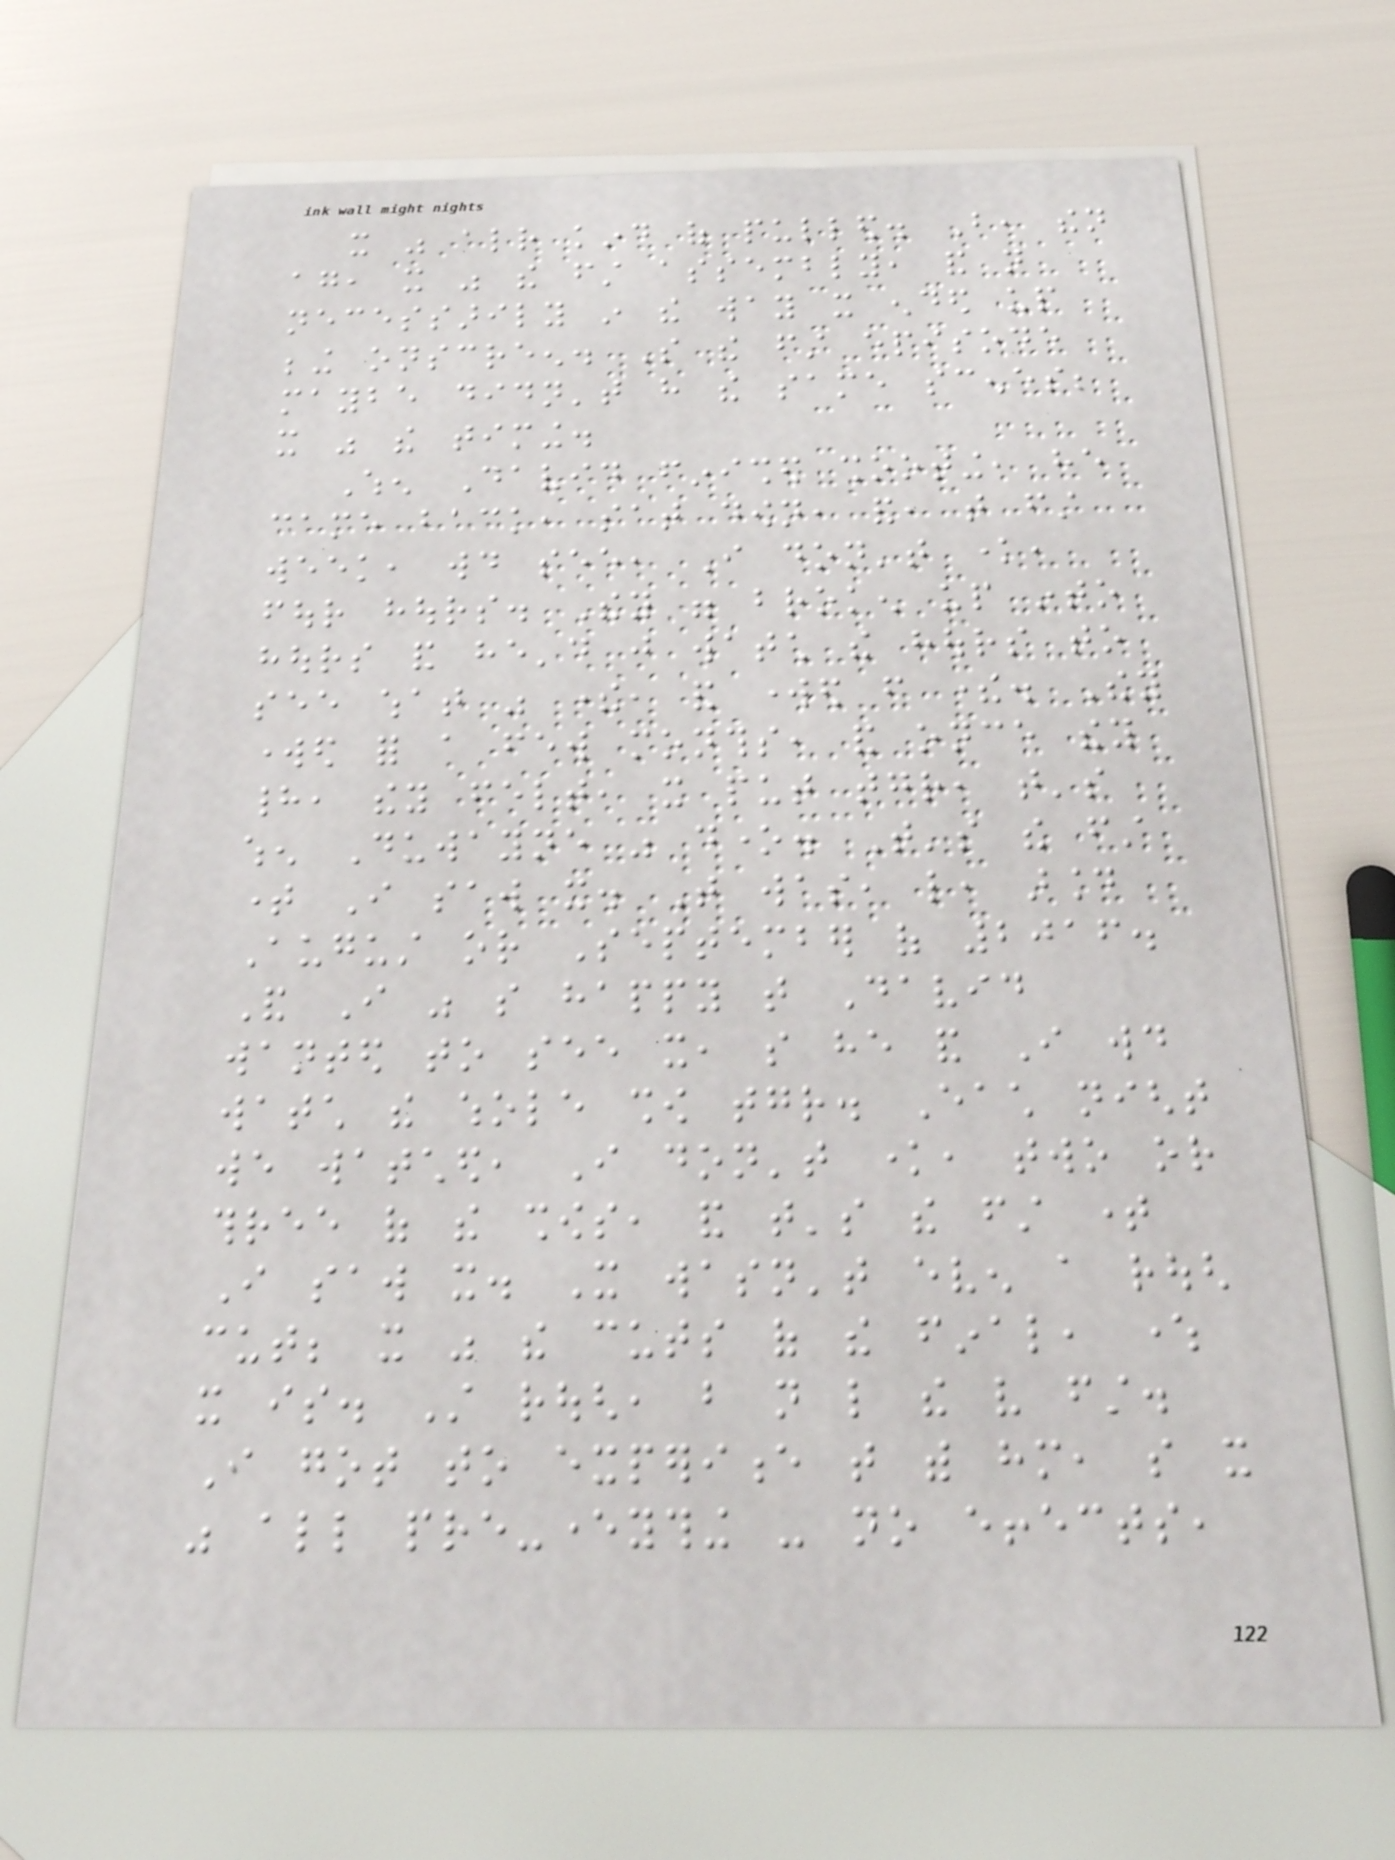it was already kind of pulled. But, then
again, it was the first assembly, and not
necessarily in the way it ended up
being onscreen. So the first episode
maybe didn't have the same scenes;
it was the timing.
When David finished shooting, he
came back, sat down, and, that first
week, would see, I don't know,
four hours. They were broken up into
hours and he'd just watch the hours to
see what was there, and worked from there. They
worked for a few months, and once they
had, they felt, it put together, that's
when Duwayne was done. That's the first
time I saw it. That was, like, around
August or September of 2016.
And I was so happy that David
wanted to see it, so he and I would
watch the whole show together. Each night
we watched, I don't know, two or
three of the shows, and that's the first time
I saw it. It wasn't even a rough
cut; it was the cuts of the final, where
it is. Still rough, but not like the very first.
I got to experience that with him, so it
was all pre-everything - no effects,
